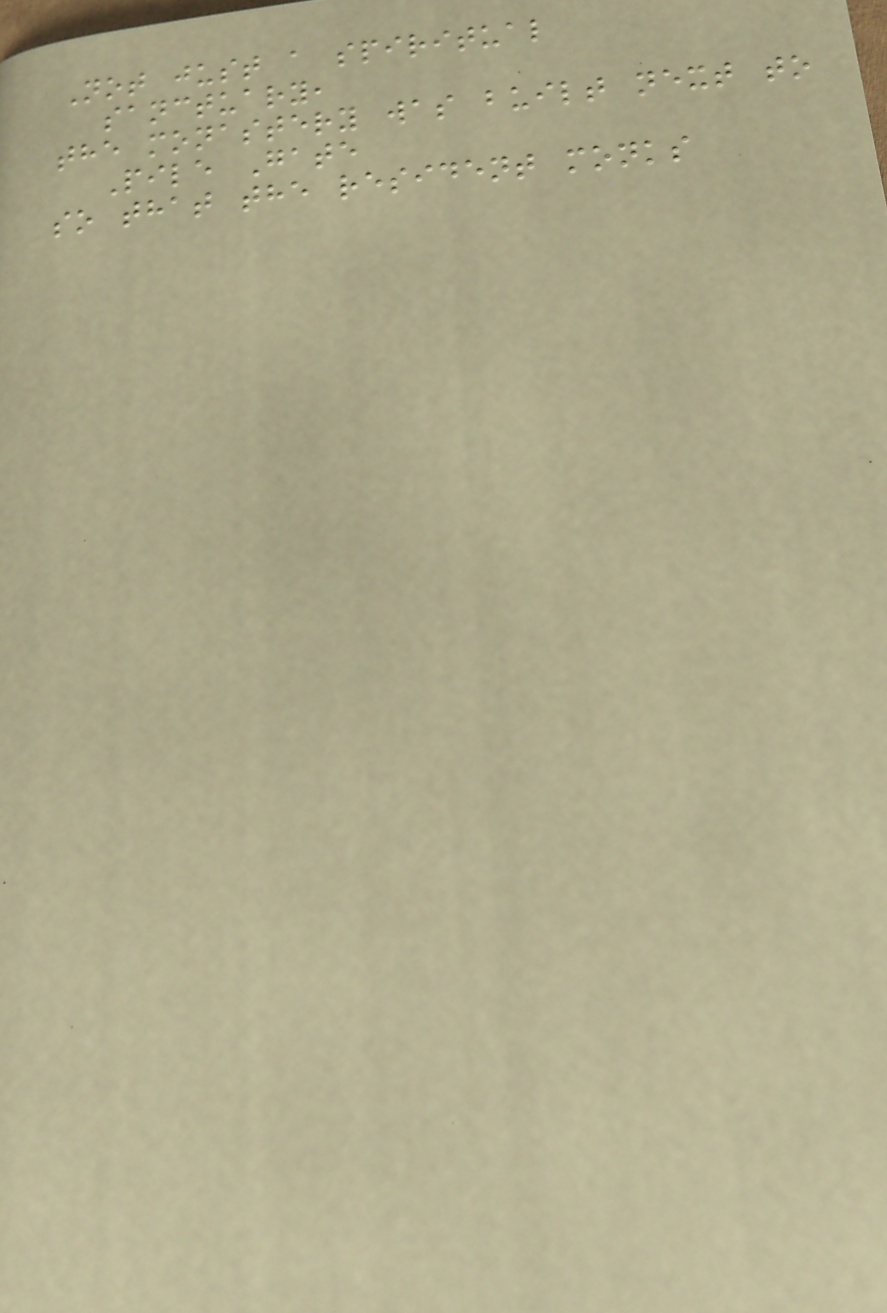Not just a spiritual
sanctuary,
the monastery was built next to
Pile Gate
so that the resident monks
